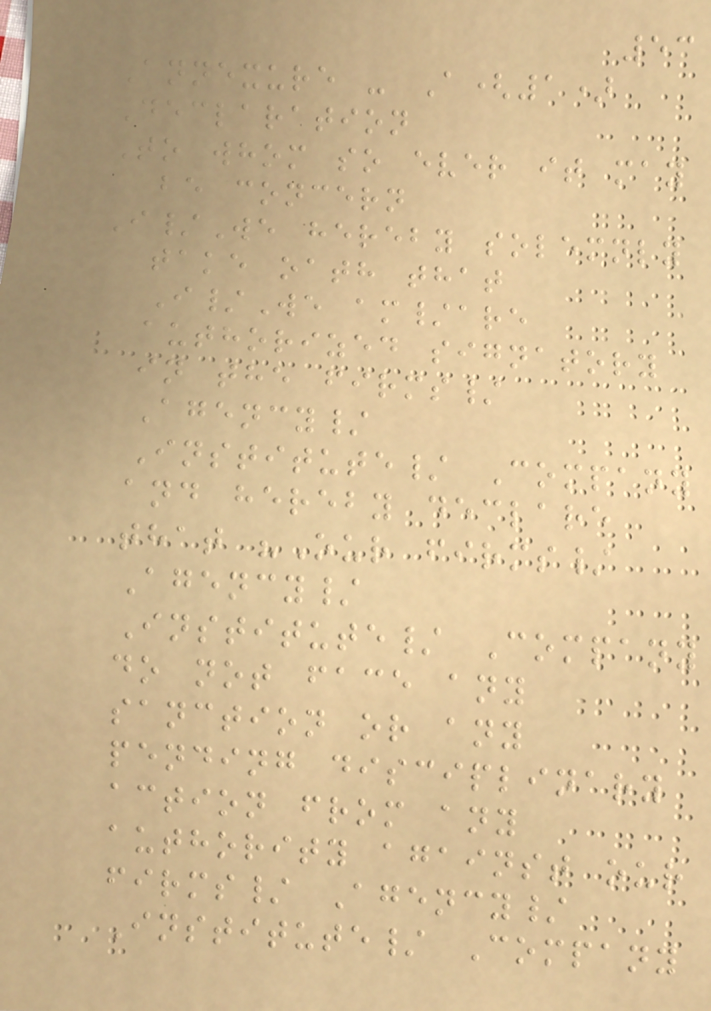53
Annexure - A(1)
Declaration
To whom so ever it may
be concern
I/We hereby solemnly
take oath that
I/We am/are
authorized signatory
in the firms/
Agency/
Institute/ Company
and hereby declare
that "Our firms/
Agency/
Institute/ Company
do not face any
sanction or any
pending disciplinary
action from any
authority against our
firms/ Agency/
Institute/ Company
